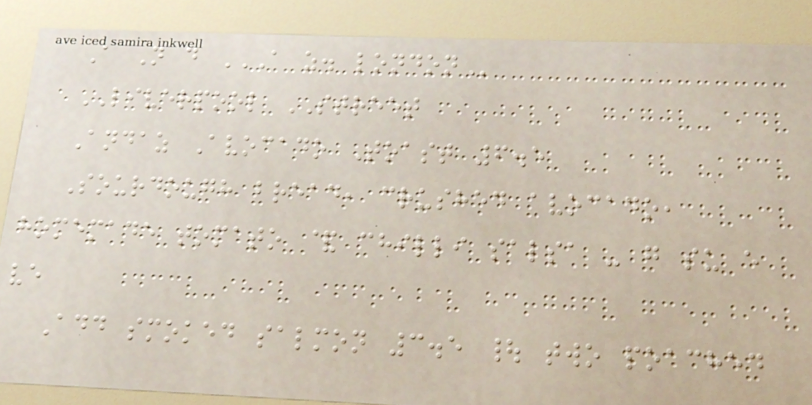A N d A Z. LONDON
LIVERPOOL STREET
Andaz Avocado Toast 6.5
Sourdough bread, crushed avocado,
homemade tomato & chilli salsa - g su e
ve
Add smoked salmon 3.5 | two poached
